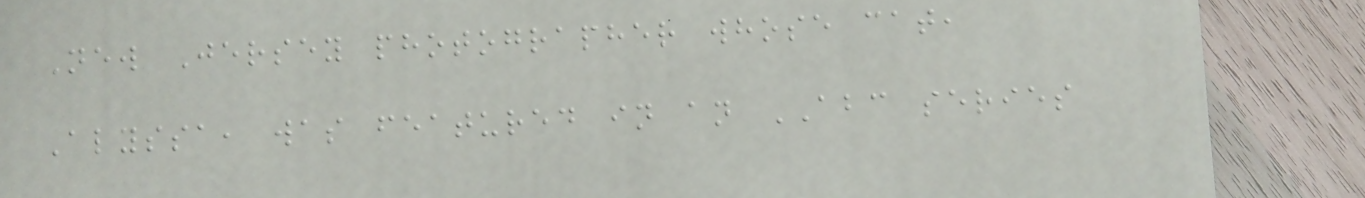New Jersey photographer whose cat,
Alyssa, was featured in an ABC series
